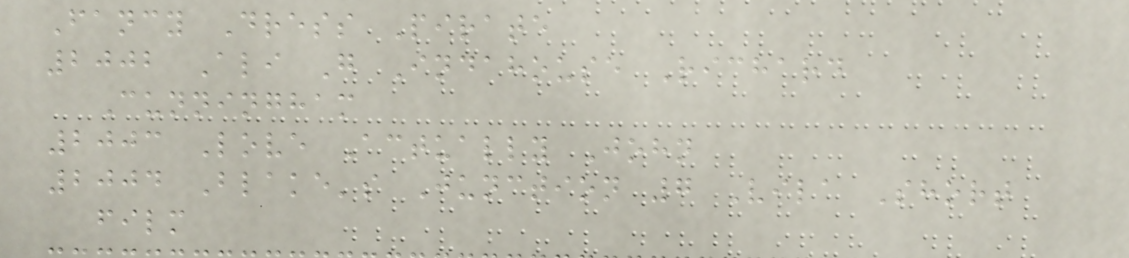Fancy Dress Pirate
2002 Ali G Indahouse Richard
Cunningham
2003 Love Actually John
2004 Blake's Junction 7 Vila Short
film
